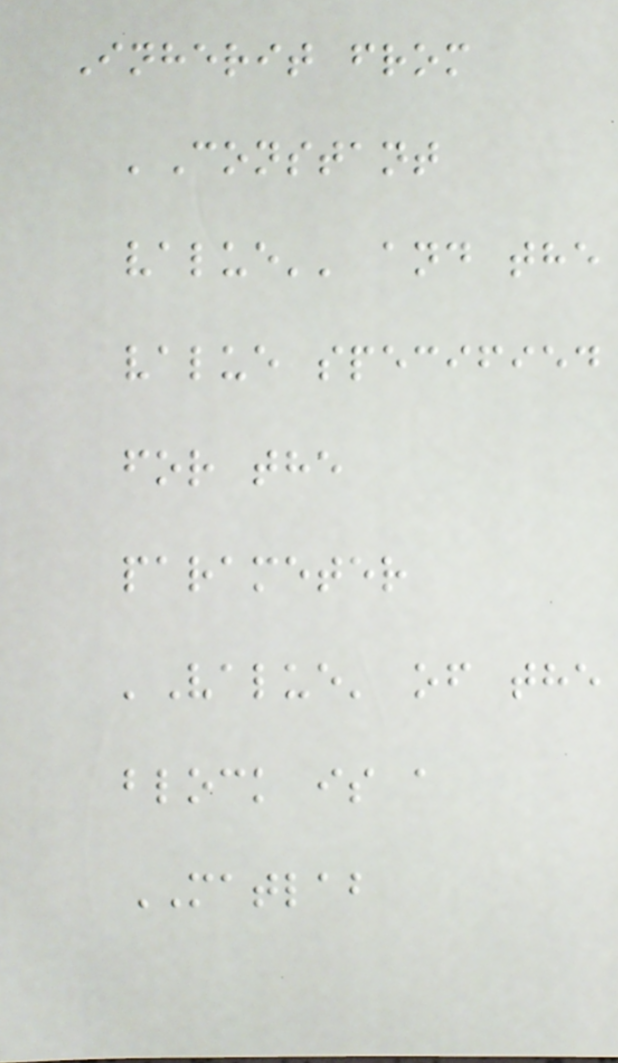Inherit from
'Constant
value'' and the
value specified
for the
parameter
'Value' of the
block is a
MATLAB
